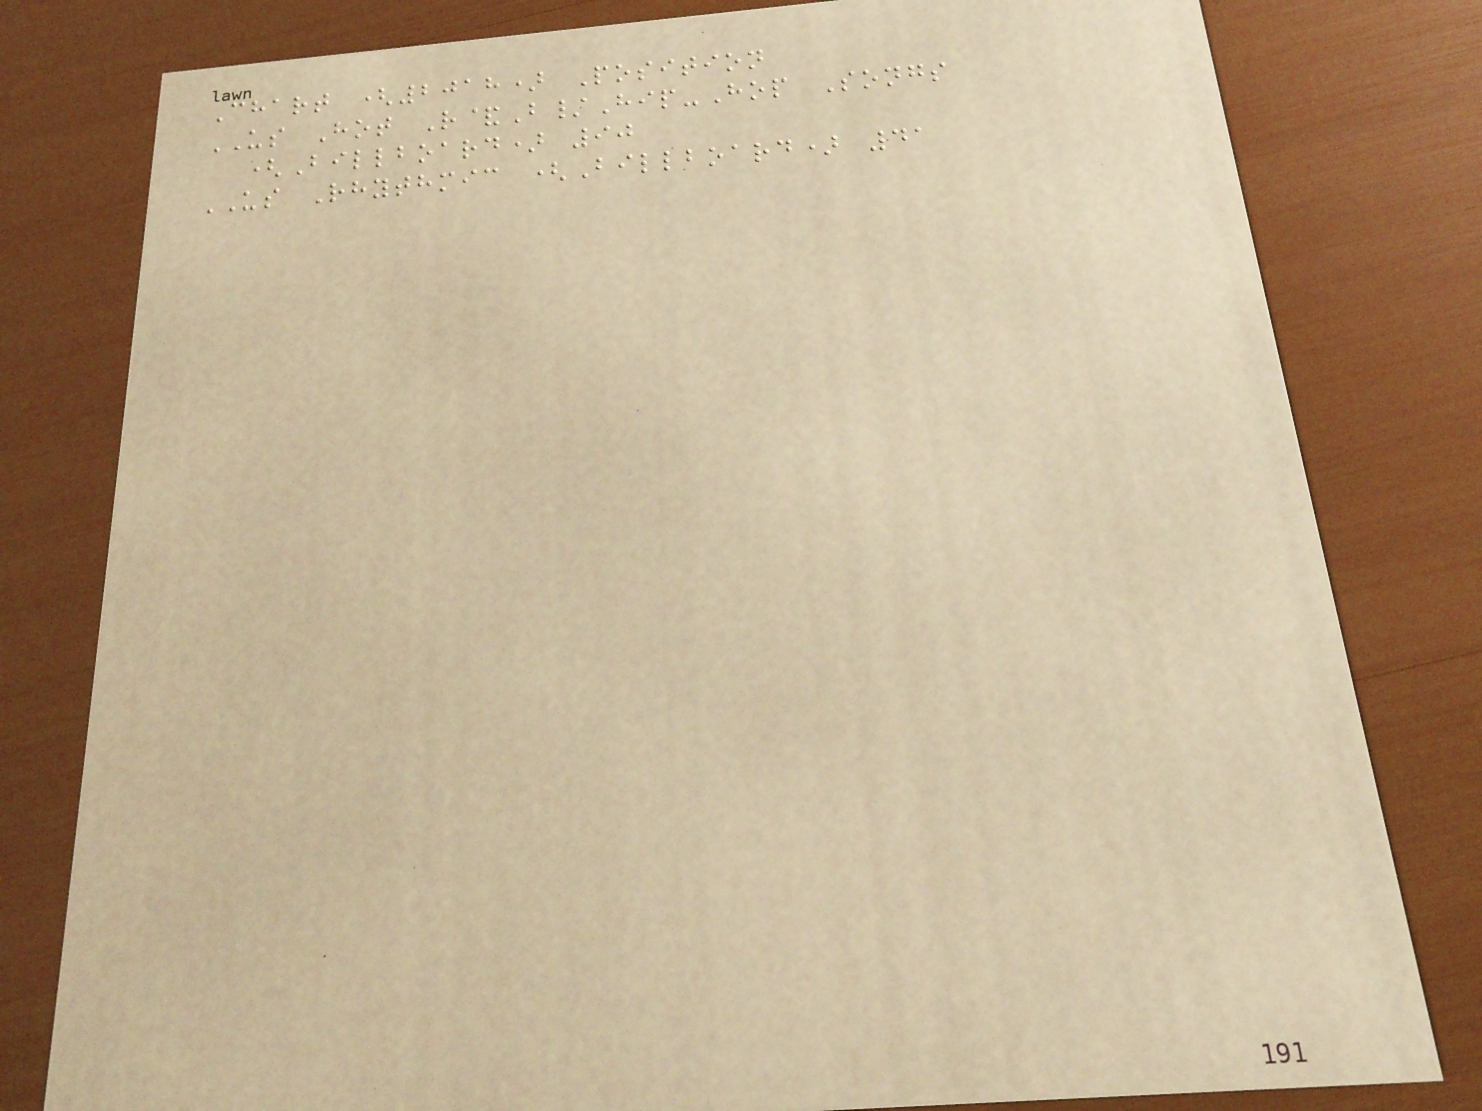Chart (2018) Position
US Hot R&B/Hip-Hop Songs
(Billboard) 90
US Rhythmic (Billboard) 41
